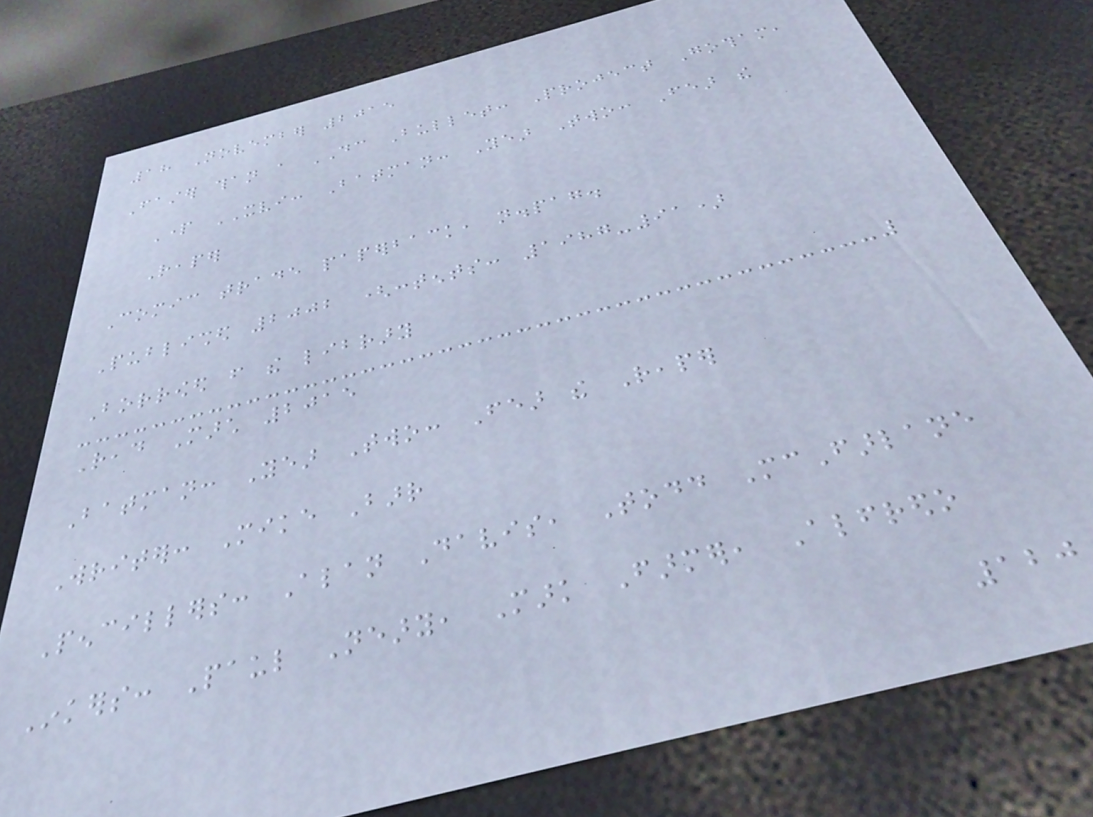18 November 2015
Faster than a DC Bullet: Project Gotham,
Part XVI: Batman: Year Two: Fear the
Reaper
Comic trade paperback, n.pag.
Published 2002 (contents: 1987-91)
Borrowed from the library
Read March 2015
Batman: Year Two: Fear the Reaper
Writer: Mike Barr
Pencillers: Alan Davis, Todd McFarlane
Inkers: Paul Neary, Mark Farmer, Alfredo
120
